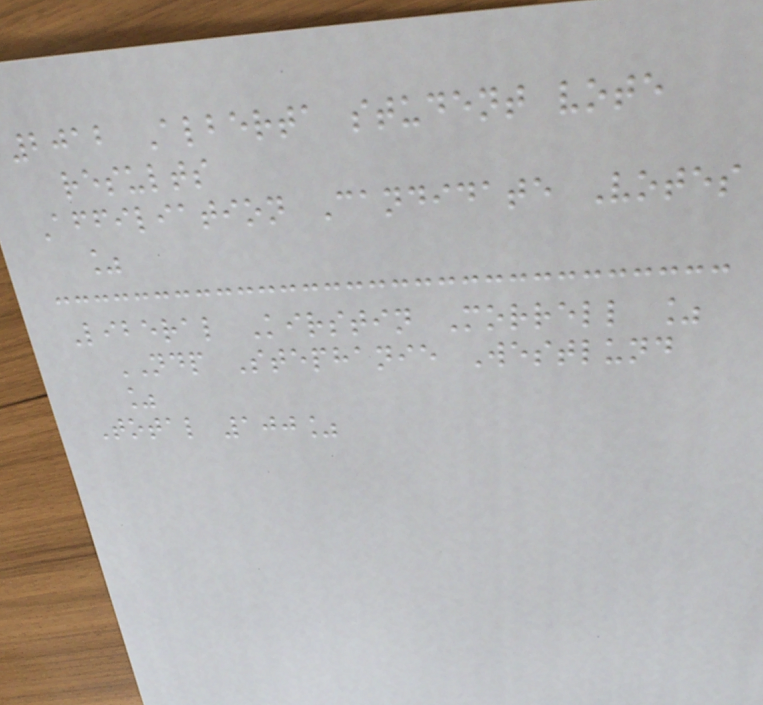2012 Alberta student vote
results
Affiliation Candidate Votes
%
Liberal Kirstin Morrell %
NDP Stephanie Westlund
%
Total 100%
